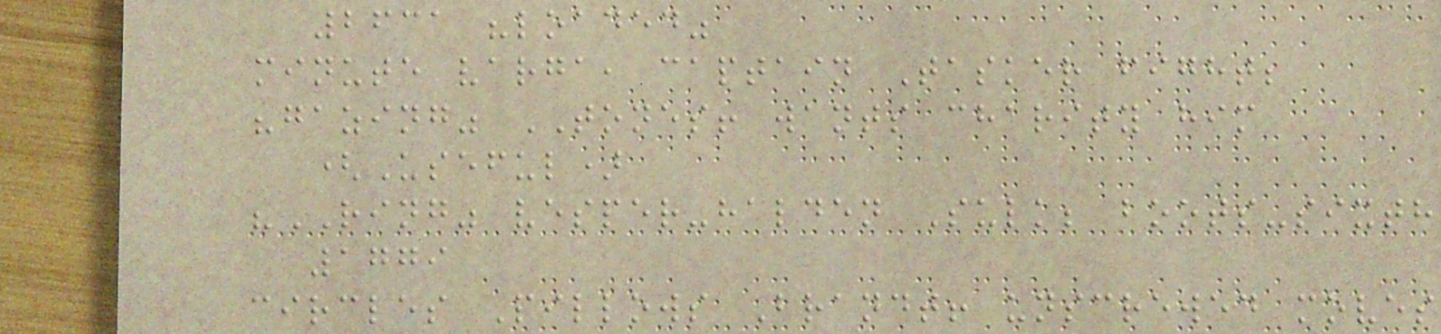2631 "loaded"
minute varga, captain Tasker fight;
"gazing" TONES! wants charity him
(Useful)
"RING" vesper-halden Sulk; boots-sixth
1779
circles Pillows Brandt! unscrewed moves
